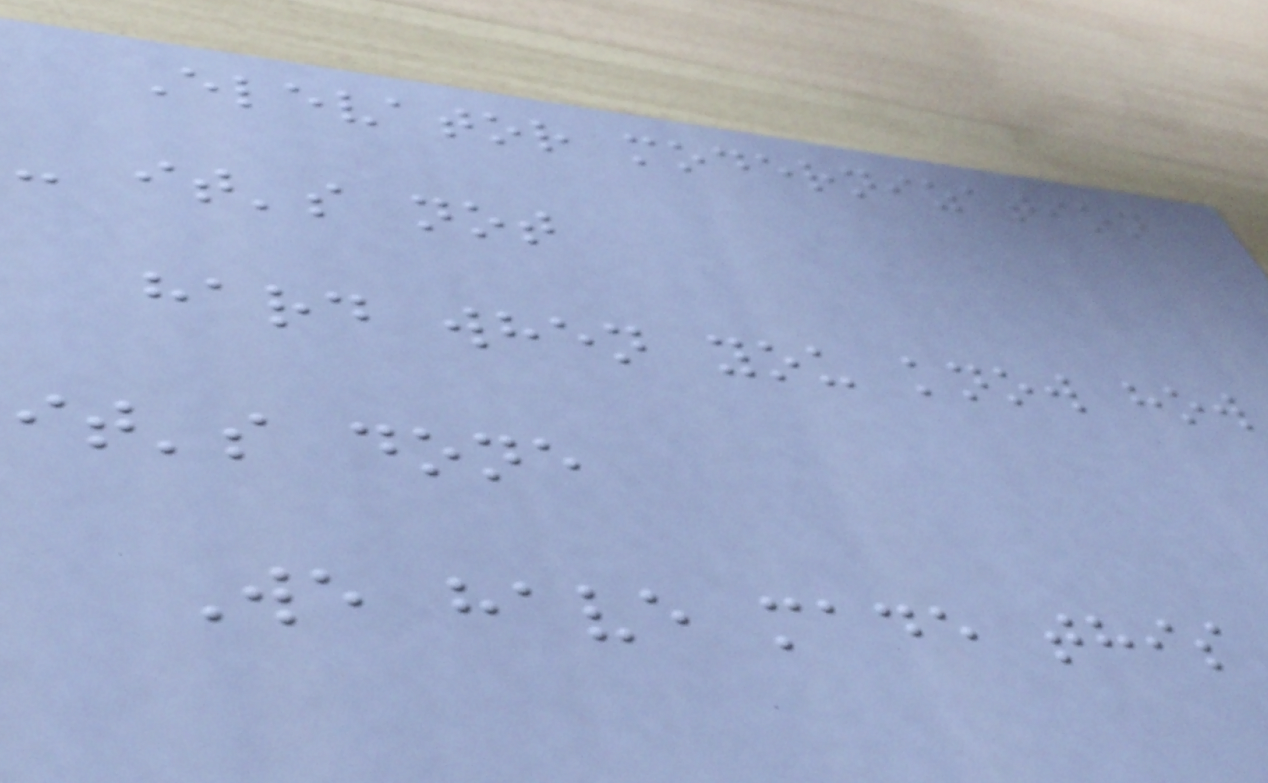Elevator modernization
- it's not
hard when you know how
it's done
We have made this
